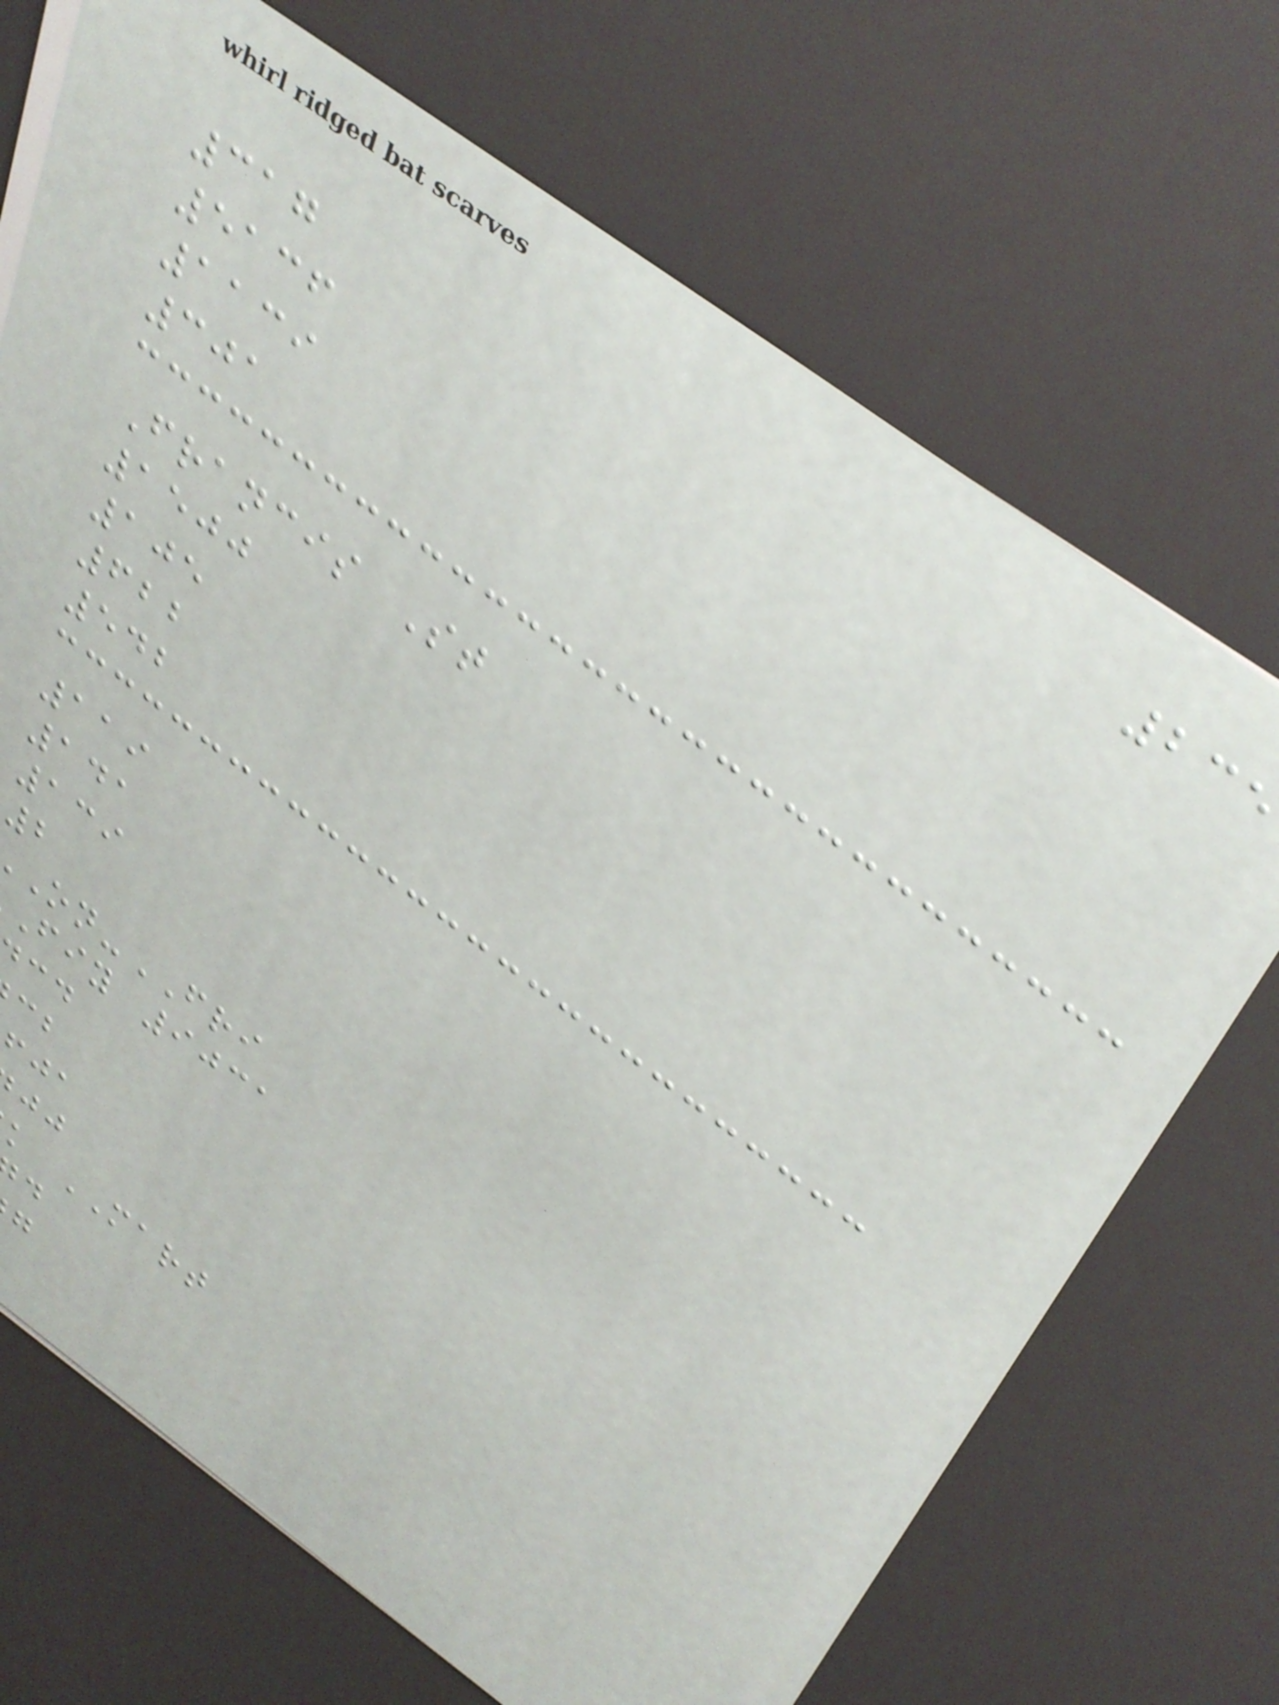235
317
5136
1139
301
Francis St
1500
105
622
542
119
141
139
2
-FRI
fiy 9031
k MART
